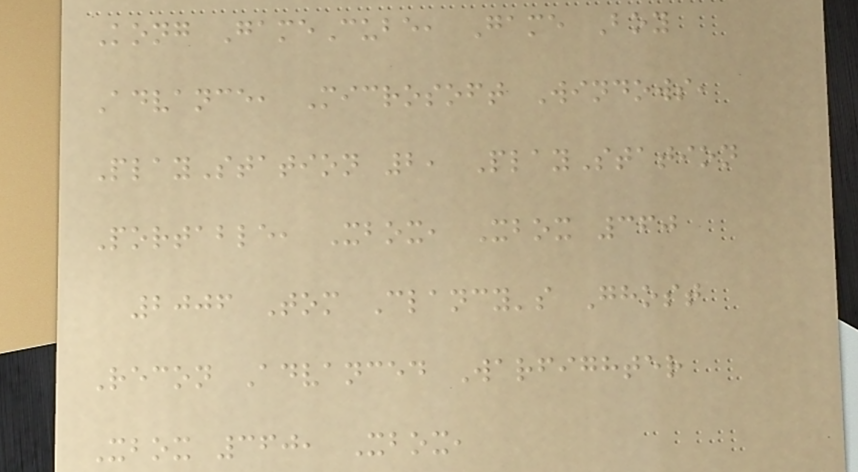Kong GameCube, Game Boy
Advance, Microsoft Windows,
PlayStation 2, PlayStation
Portable, Xbox, Xbox 360
2006 Tom Clancy's Ghost
Recon Advanced Warfighter
Xbox 360, Xbox,
